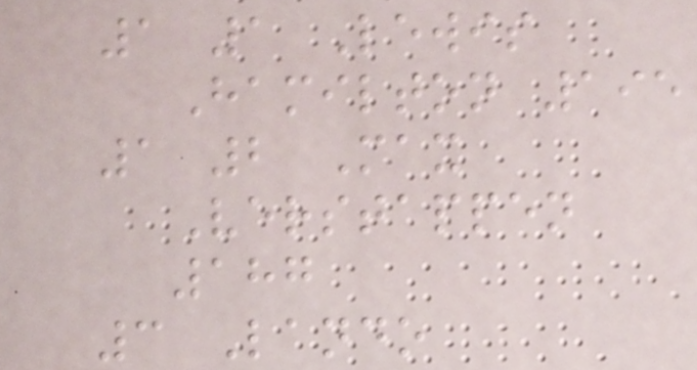1 1 Lewis
Hamilton 195
1 2 Max
Verstappen
187
3 Lando
